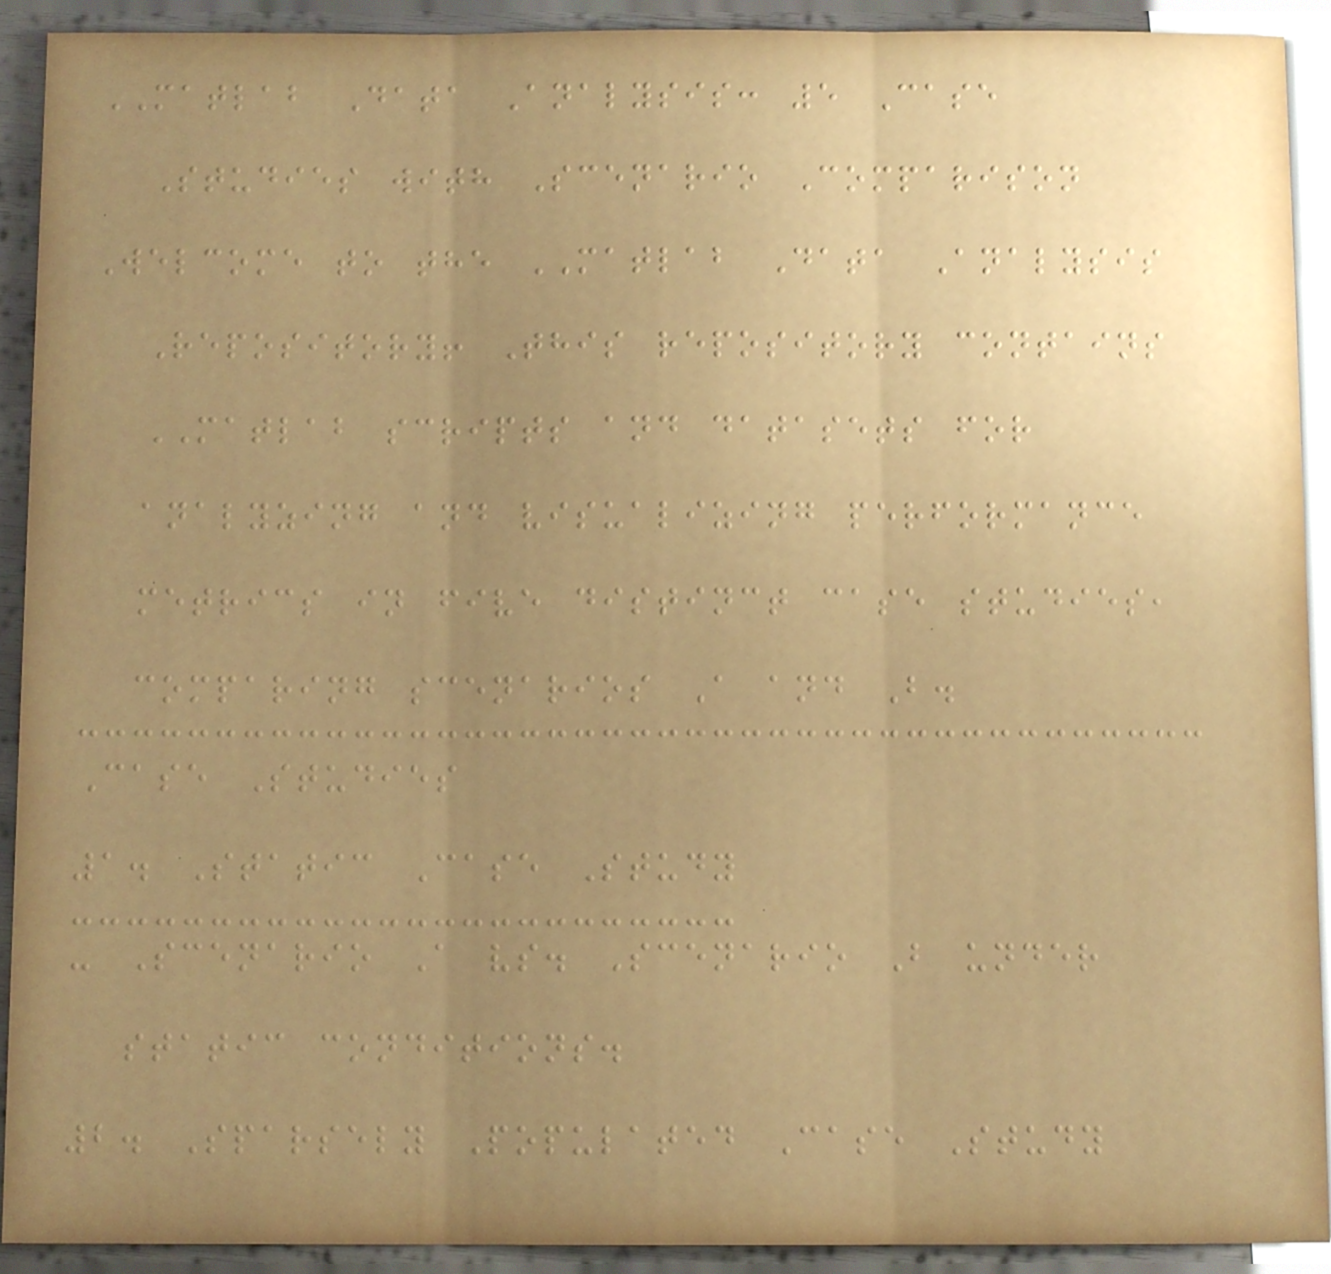MATLAB Data Analysis: 5 Case
Studies with Scenario Comparison
Welcome to the MATLAB Data Analysis
Repository! This repository contains
MATLAB scripts and datasets for
analyzing and visualizing performance
metrics in five distinct case studies,
comparing scenarios A and B.
Case Studies
1. Static Case Study
- Scenario A vs. Scenario B under
static conditions.
2. Sparsely Populated Case Study
